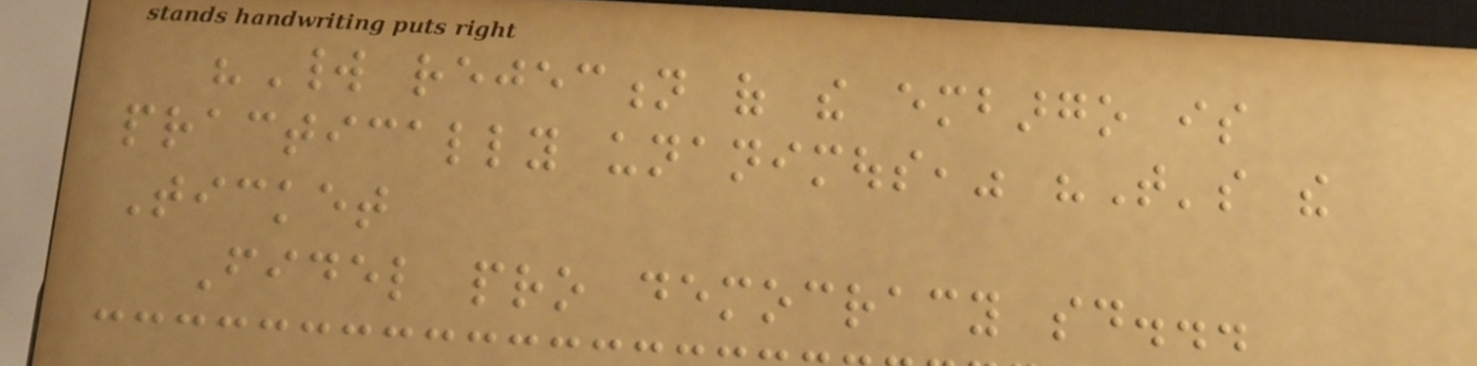"World rejection of the embargo is
practically unanimous," "That's the
Ticket
Fidel pro democracy said...
